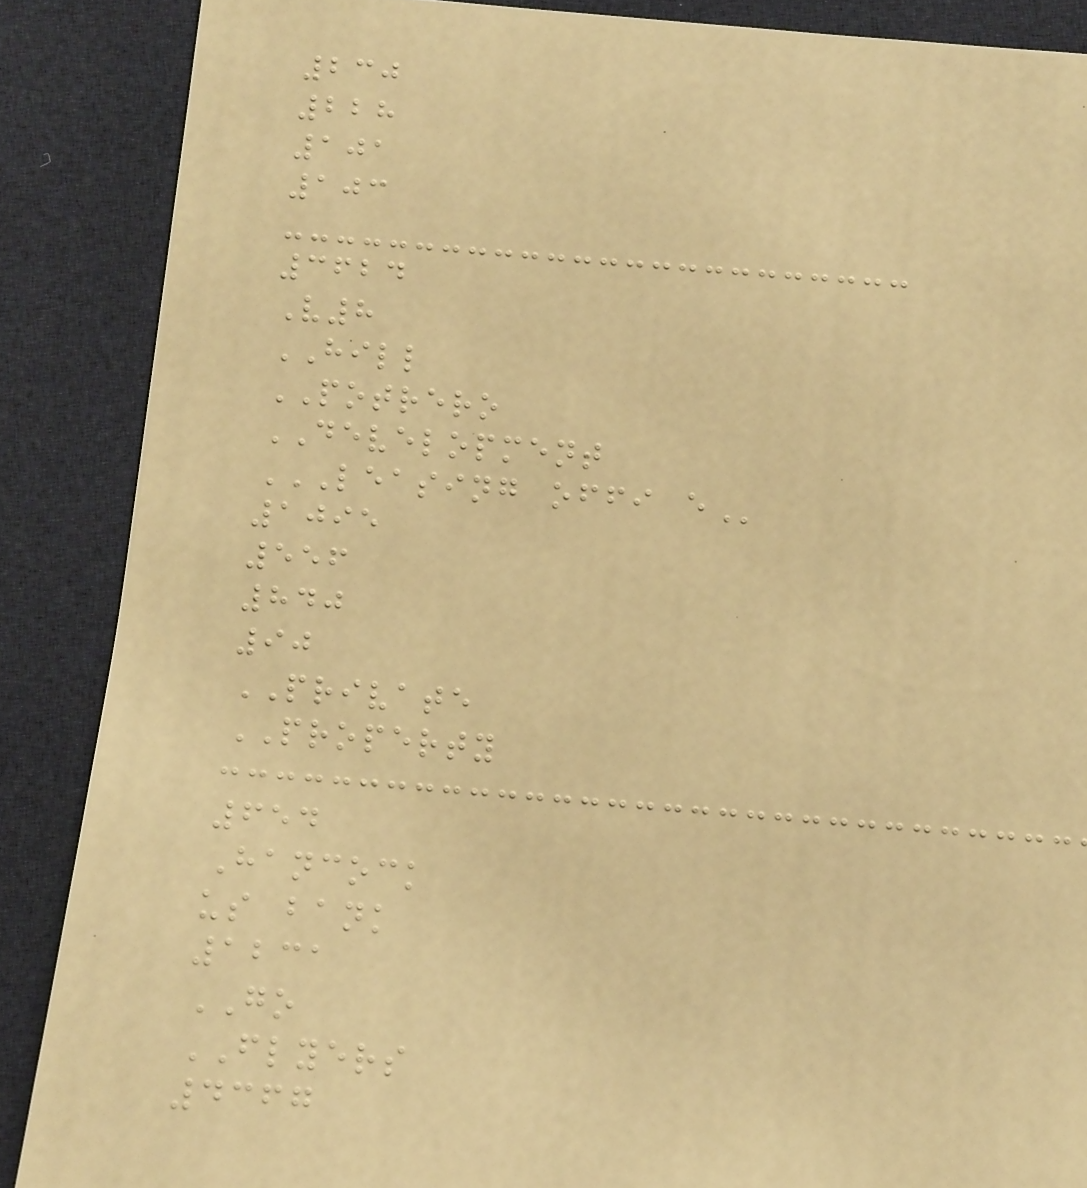230
228
101
103
3624
V8
HILL
POTRERO
DEVELOPMENT
LEASING OFFI E
1095
556
840
90
PRIVATE
PROPERTY
654
Hancock
us bank
1231
GO
FLYERS
4367
